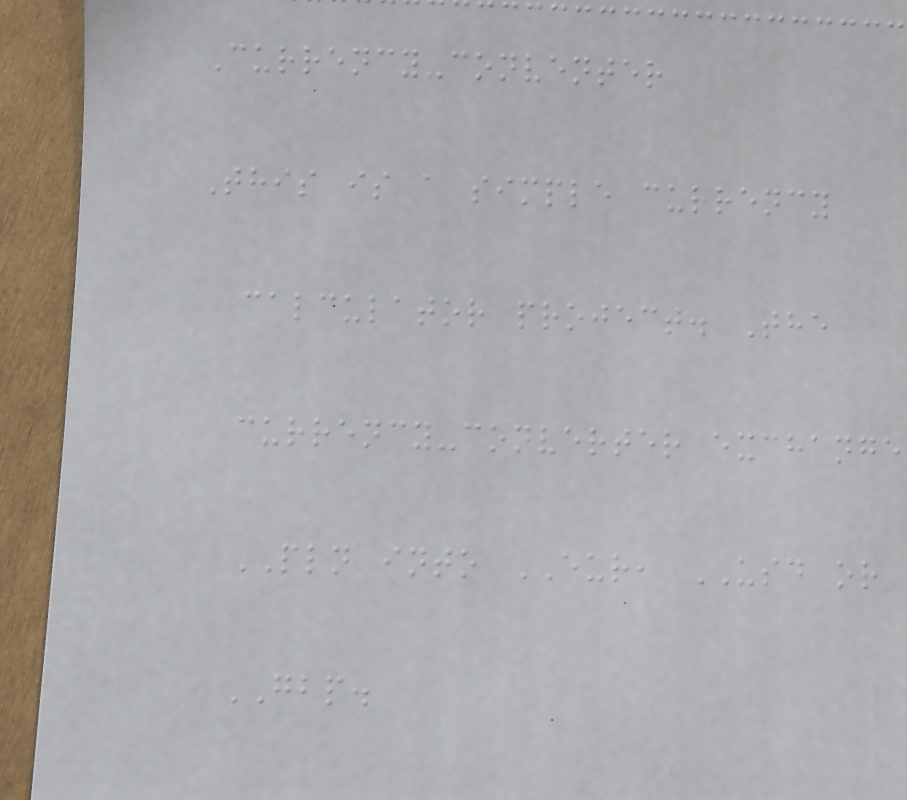Currency-conventer
This is a simple currency
calculator project. The
currency-converter exchange
PLN into EUR, USD or
GBP.
